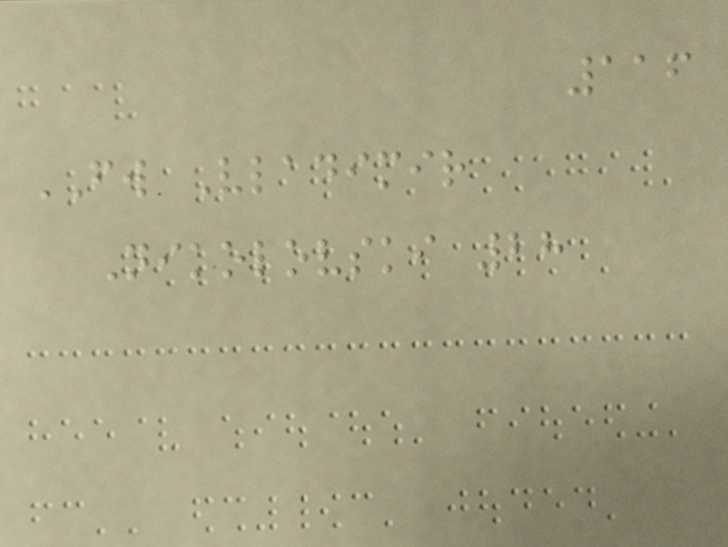116
FW Vladimir
Nikolovski 28
